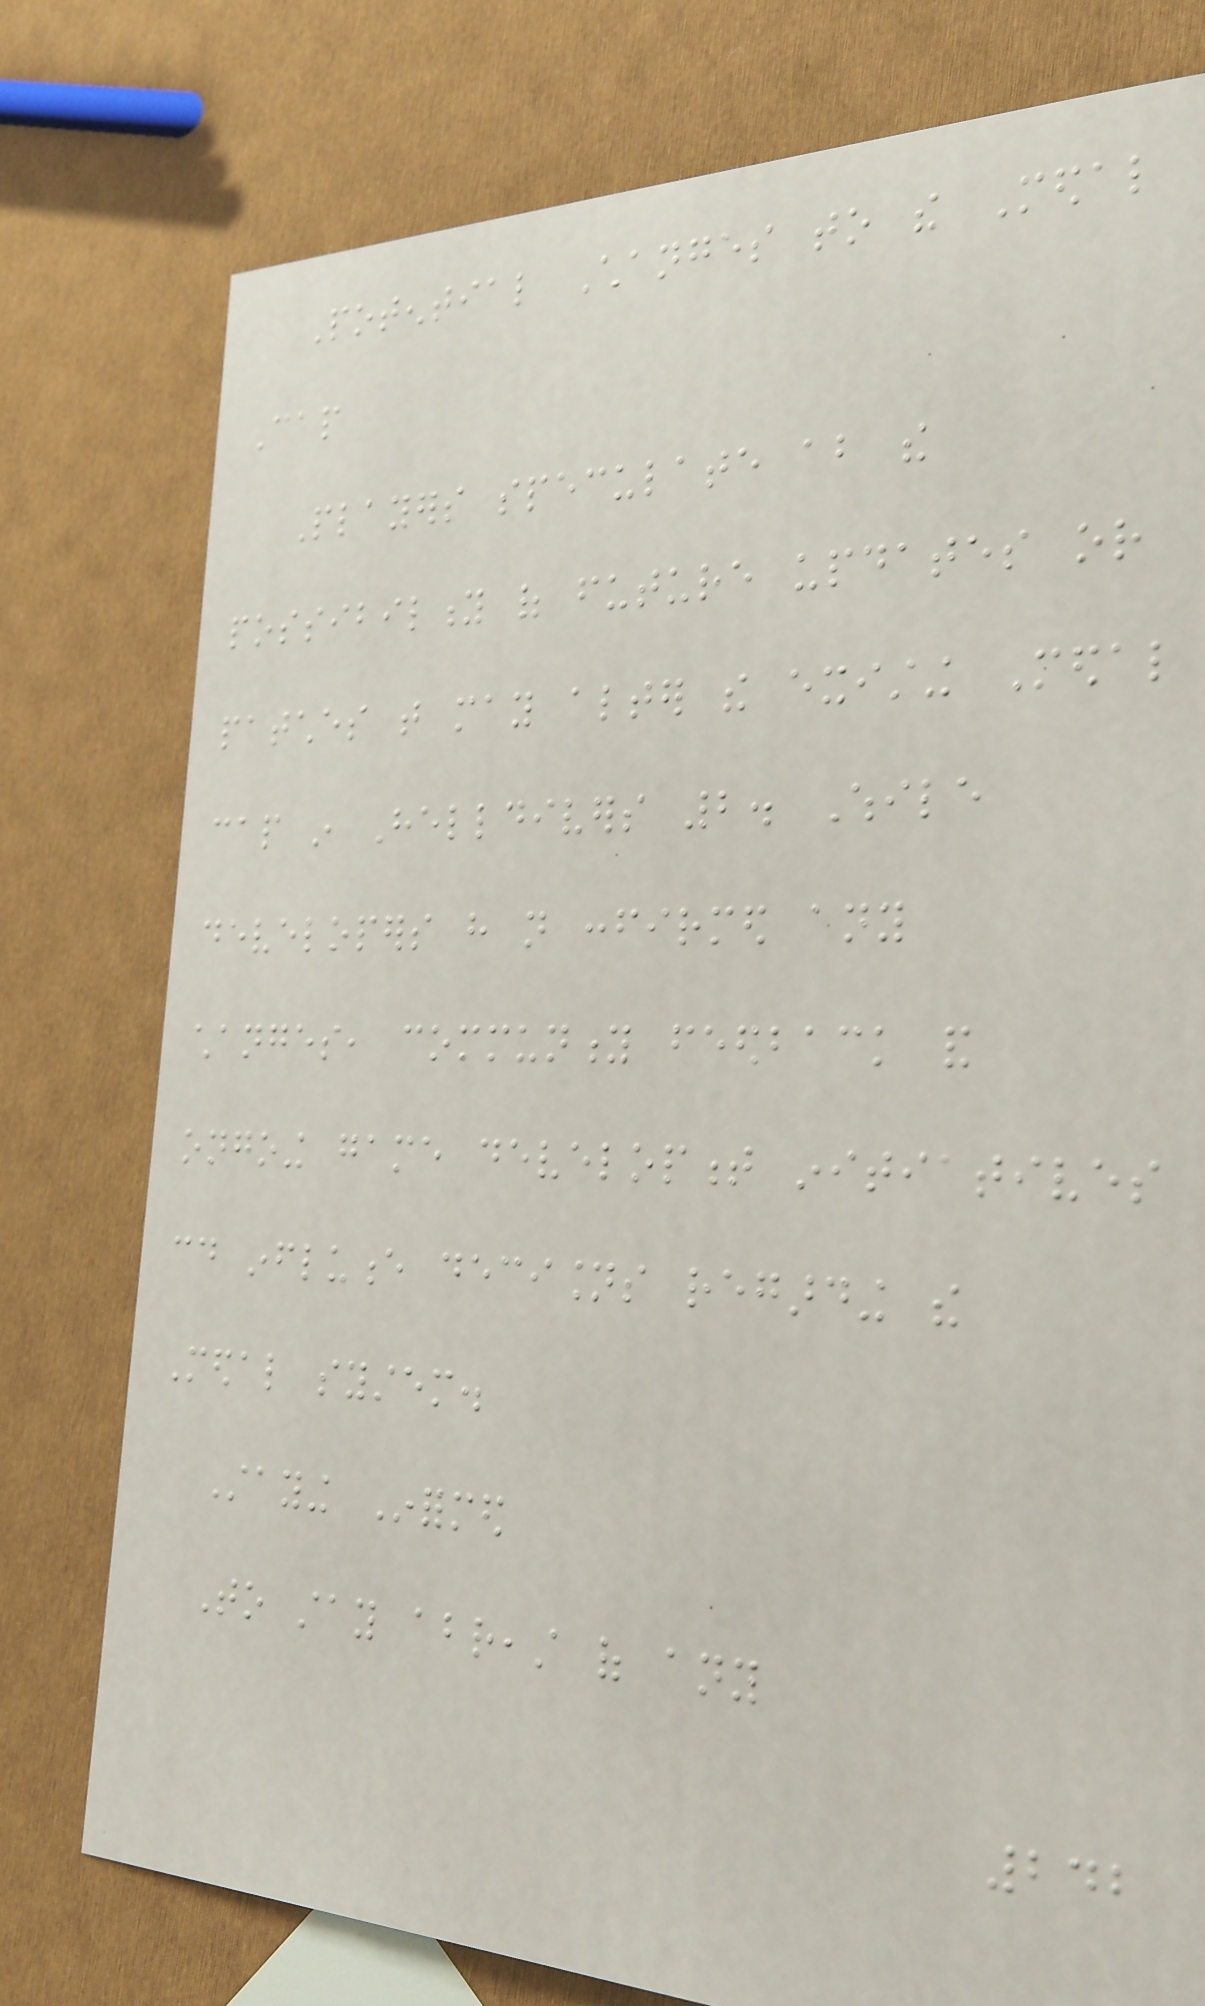Potential Changes to the Medal
Cap
Players speculate about the
possibility of future updates or
patches that may alter the existing Medal
cap in Helldivers 2. While
developers have not confirmed any
changes, community feedback and
ongoing game development initiatives
could influence decisions regarding the
Medal system.
Staying Informed
To stay abreast of any
242
